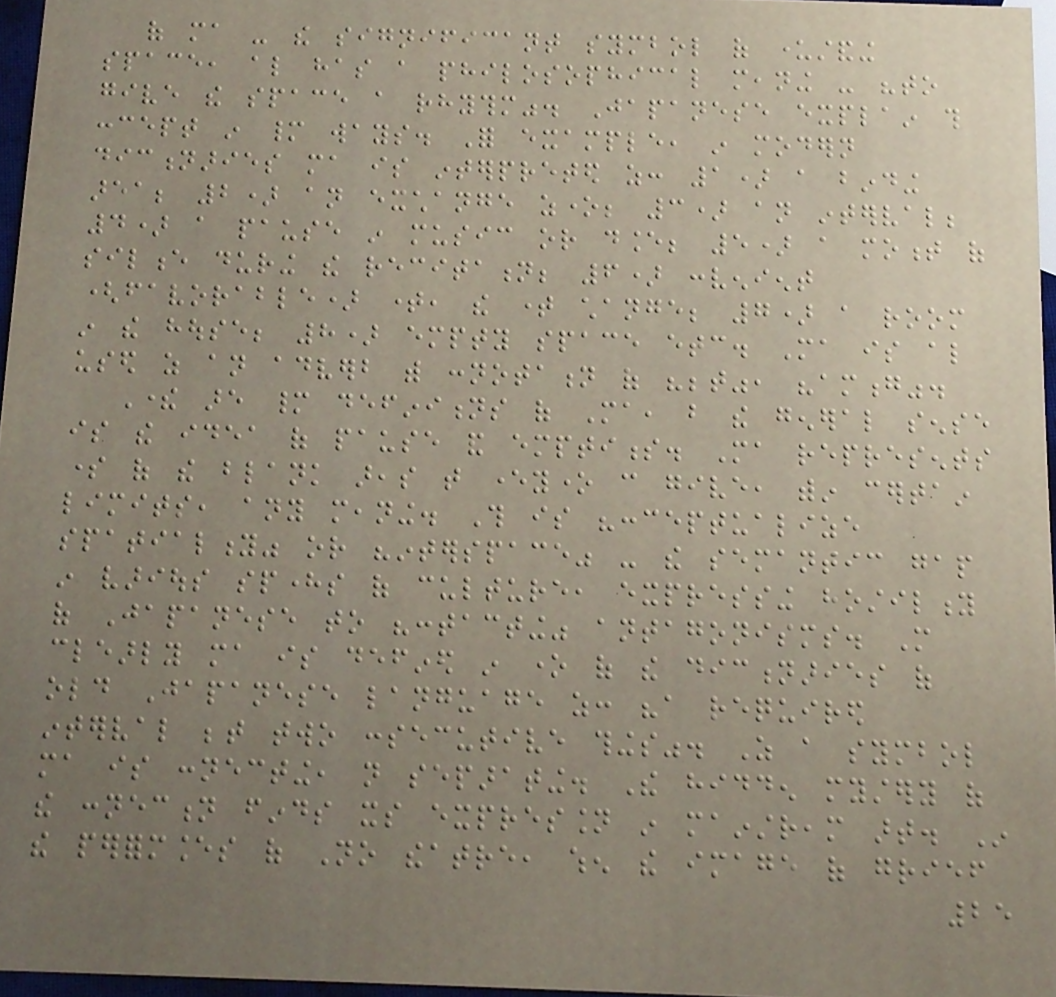of ma - the significant symbol of understanding
space, also has a philosophical meaning - "to
give the space a rhythm". Japanese explain this
concept in many ways. For example, in modern
dictionaries ma is interpreted as: 1) a binding
area; 2) an exchange zone; 3) an interval;
4) a pause in music or dance; 5) a moment of
silence during the recitation; 6) convenient
(favorable) time, the time change; 7) a room
in the house; 8) empty space etc. Ma is also
used as an adverb with connotation of "between", "among".
There are many definitions of Ma, but the general sense
is the idea of pause and emptiness. Ma represents
some of the blank areas that everyone can give, within certain
limits, any meaning. This is "conceptualize
spatiality" or "interspace" - the semantic gap
in various spheres of culture, expressing hostility
of Japanese to "contacting" antagonisms. More
clearly ma is defined in one of the dictionaries of
old Japanese language as: "a required
interval between two consecutive things". As a symbol
ma is connecting, not separating. The hidden mystery of
the connection finds its expression in mainstream art. In
the performances of No theatre, when the image of grief
25
